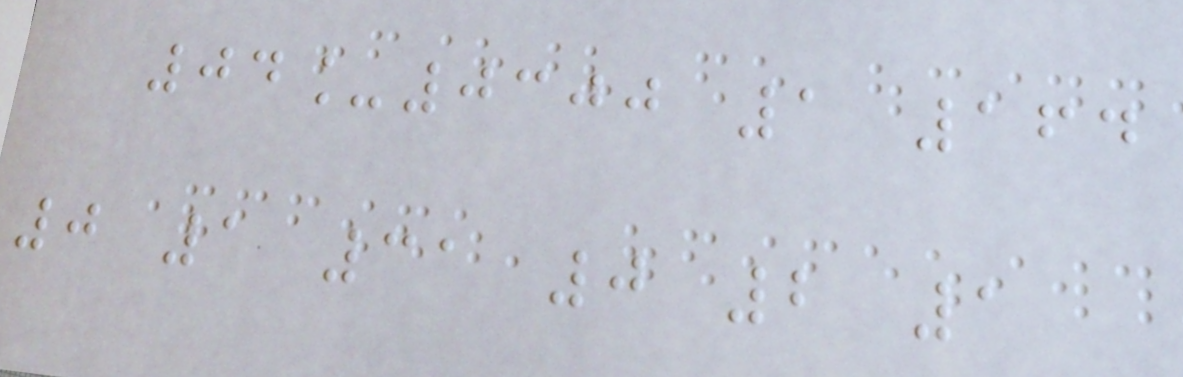04_0300 1 164
0 1 31 0 2 1
